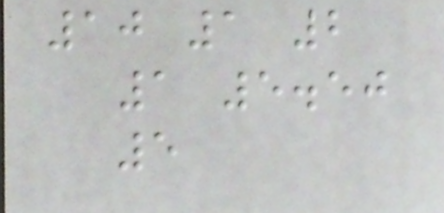10 1 2
1 5.50
5
